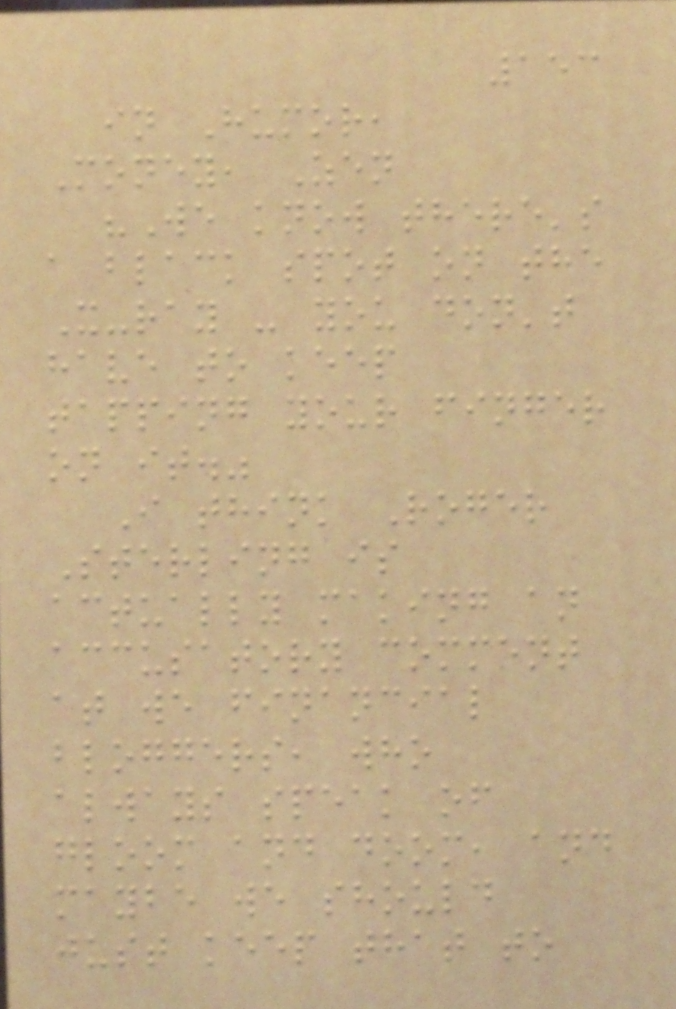153
in Humor,
Money, Zen
"We know there's
a black spot on the
X-ray - you don't
have to keep
tapping your finger
on it."
I think Roger
Sterling is
actually making an
accusatory comment
at we financial
bloggers, who
always speak of
gloom and doom, and
maybe we should
just keep that to
